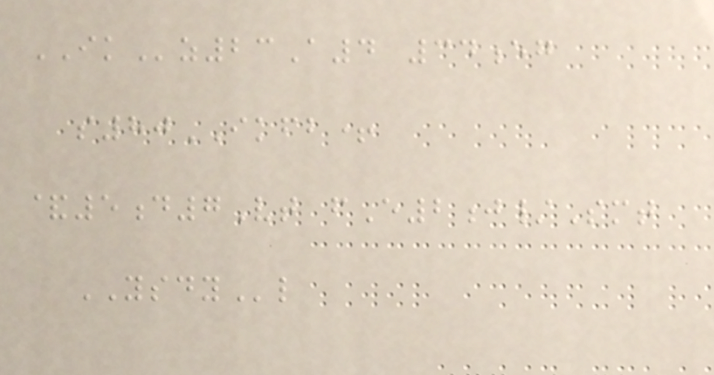IKz23A4 34eg
s80IKFB+
&5d7Vt fE2j/Smt
YSDYl
